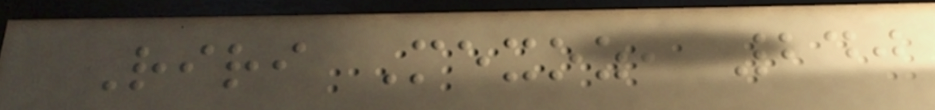Riri Mexoz, 240
